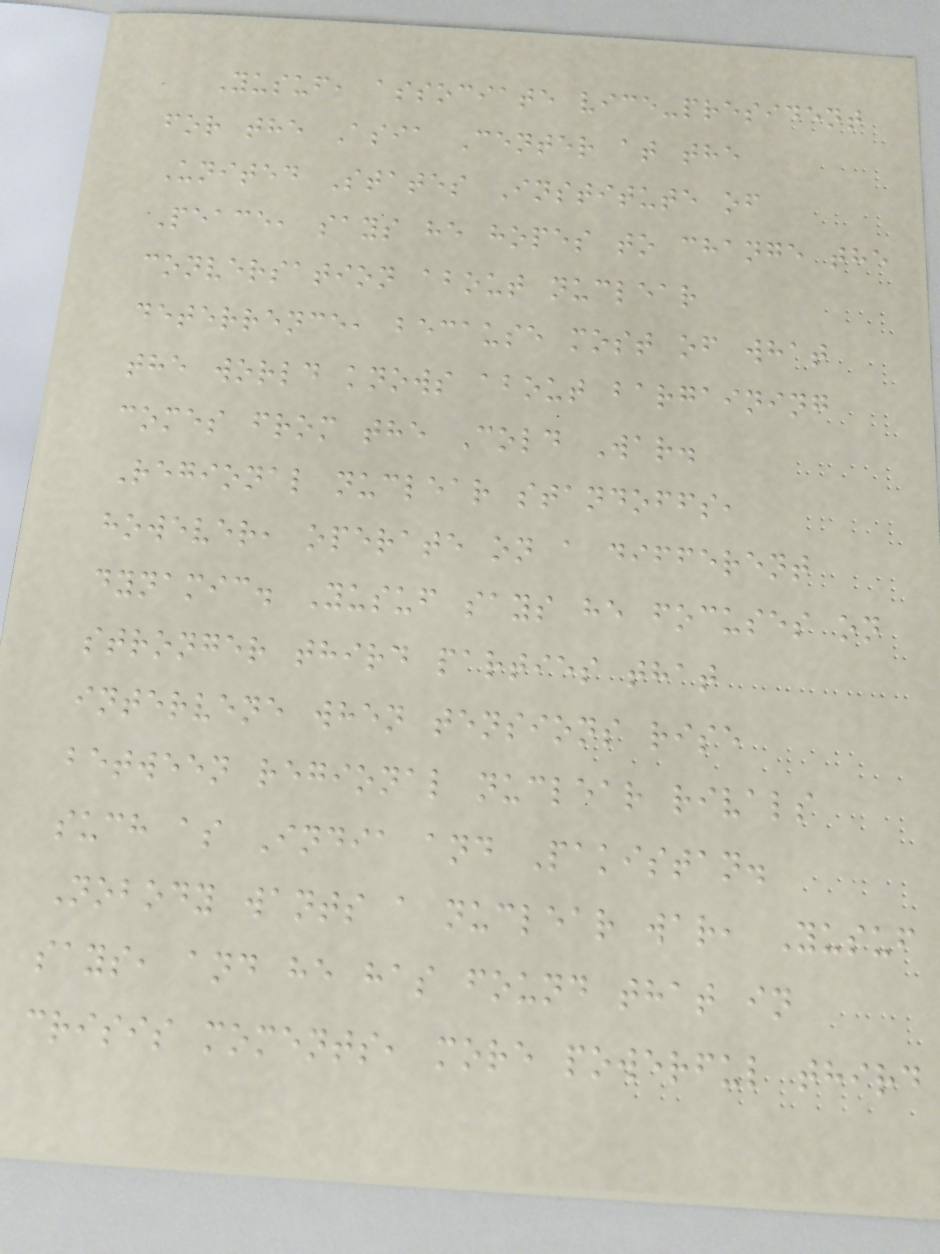Yusuf, associate vice-president
for the Asia Center at the
United States Institute of
Peace, says he hopes to change the
conversation about nuclear
deterrence, because most of what
the world knows about bargaining
comes from the Cold War.
Regional nuclear standoffs,
however, operate on a different
dynamic. Yusuf says he focuses on
stronger third parties that
intervene when tensions rise
between regional nuclear rivals
such as India and Pakistan.
Nobody wants a nuclear war, Yusuf
says, and he has found that in
crisis moments, more powerful third
